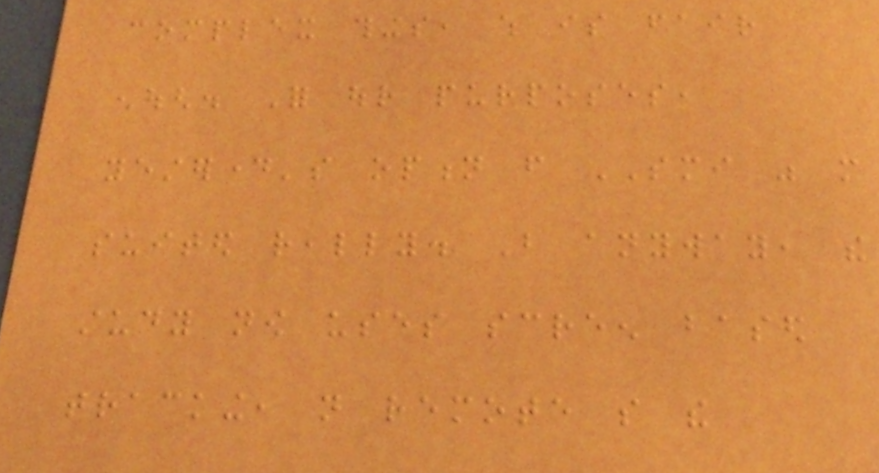complex things, which is fair
enough. For our purposes,
yesterday's option from SMI was more
suited really. But anyway, the
study now uses screen based
tracking, not remote so the
